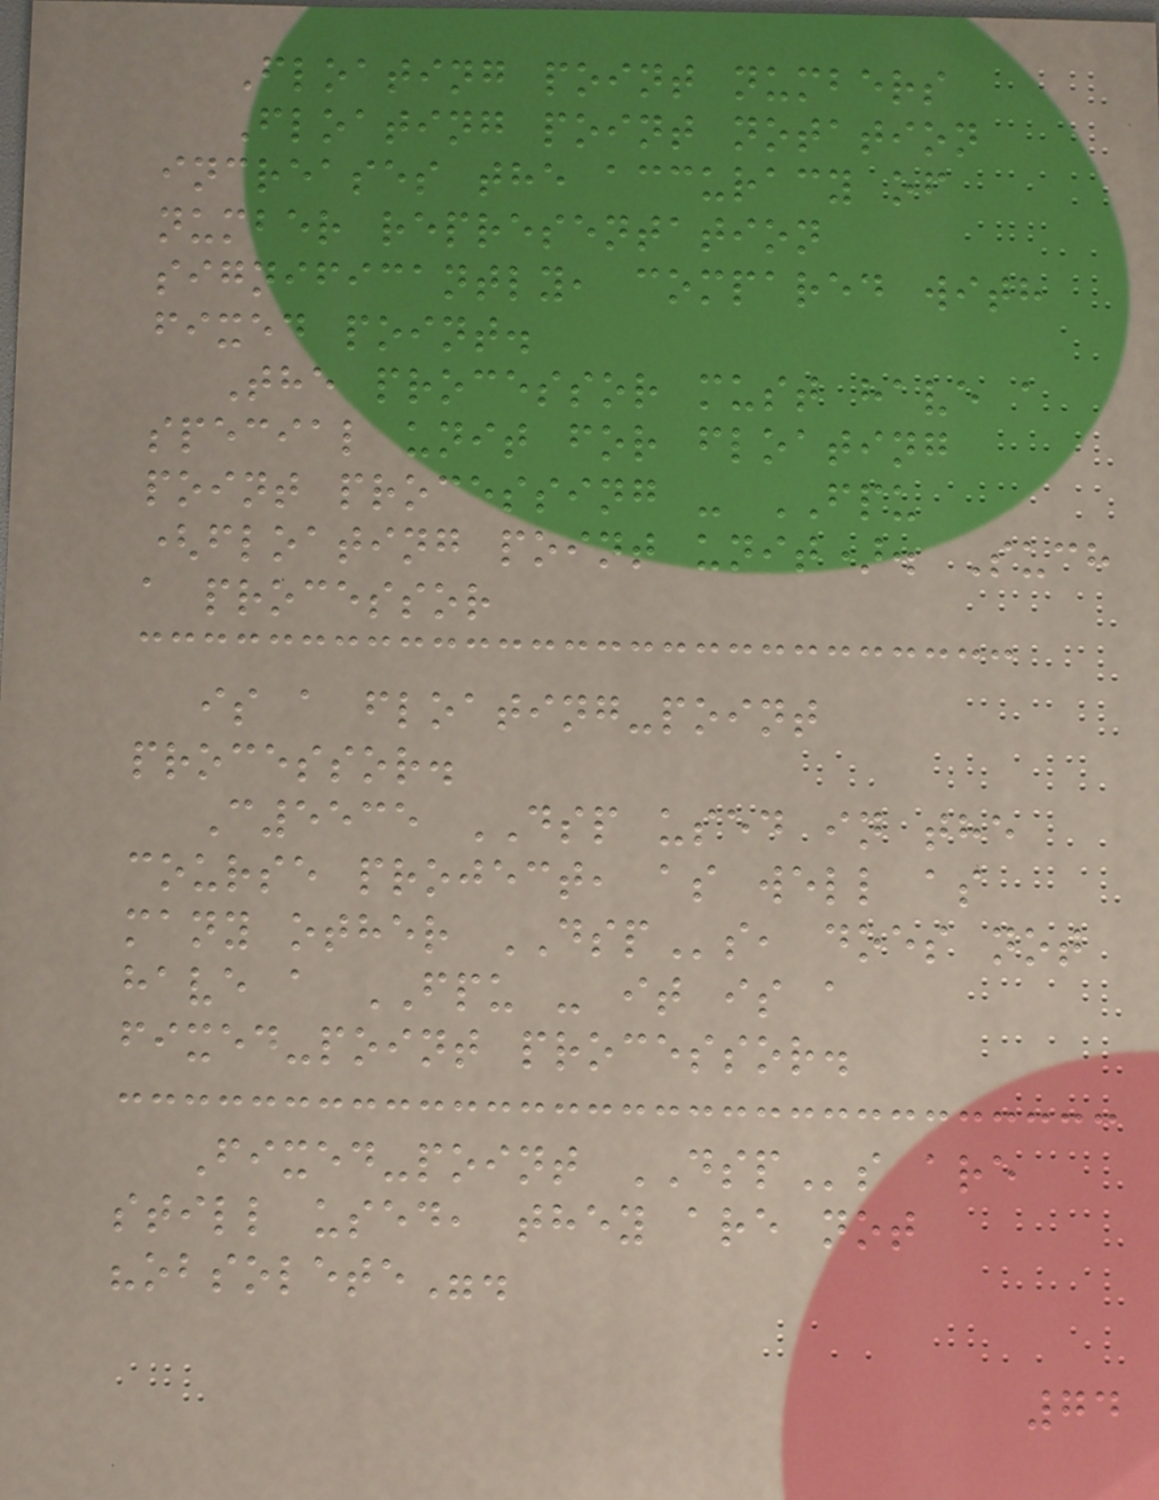Floating point numbers
Floating point notation
increases the accuracy of
number representation
significantly, compared with
fixed point.
The processor must have a
special unit for floating
point processing - FPU
(floating point unit). Such
a processor
is a floating-point
processor.
C5535 DSP used in the
course project, as well as
many other DSPs, does not
have a FPU - it is a
fixed-point processor.
Fixed-point DSPs are
still used, they are not
"obsolete".
74
